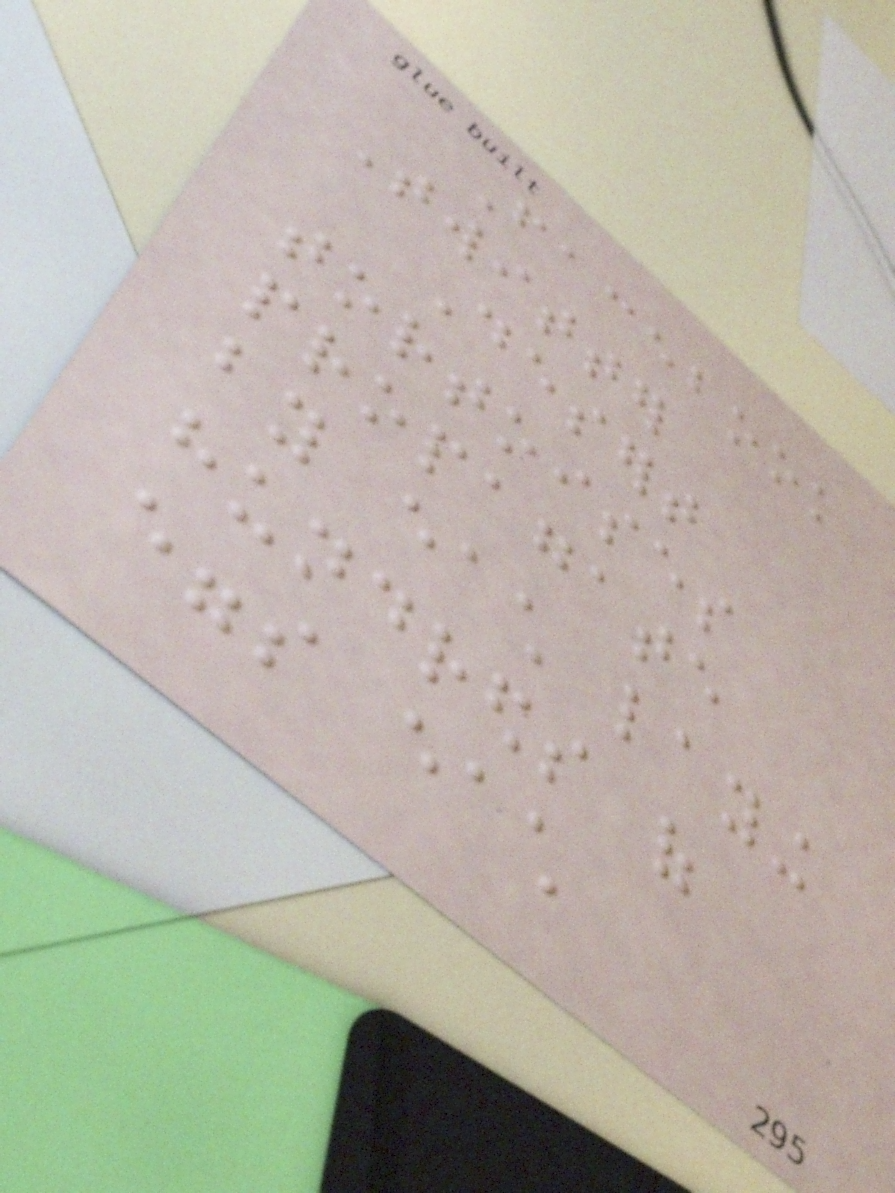Facebook
Twitter
Desert
tortoises
propagate
by each laying
hundreds of
eggs each
